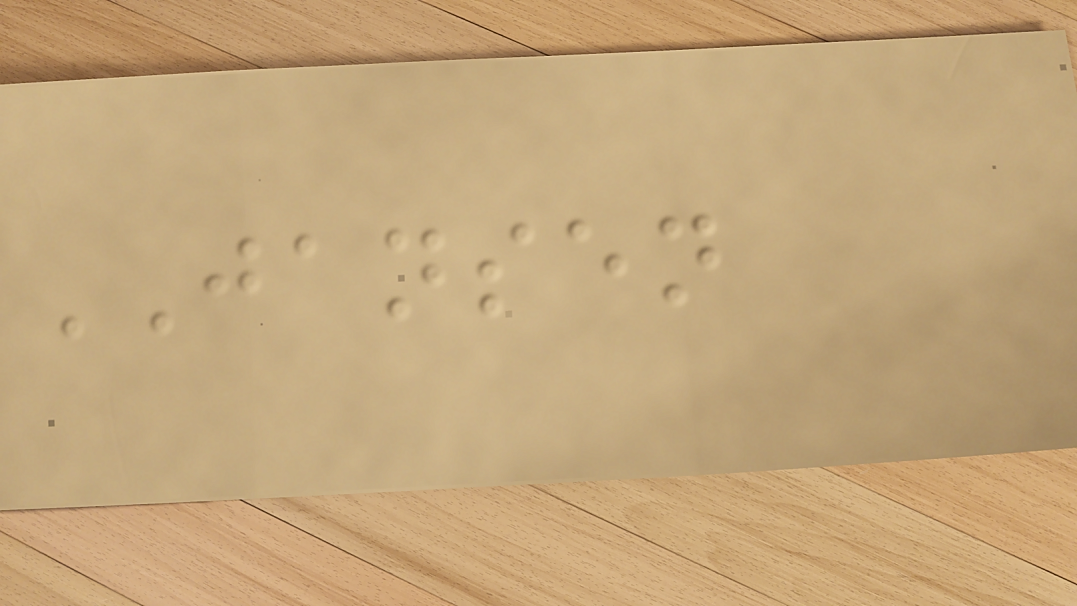JANSEN
